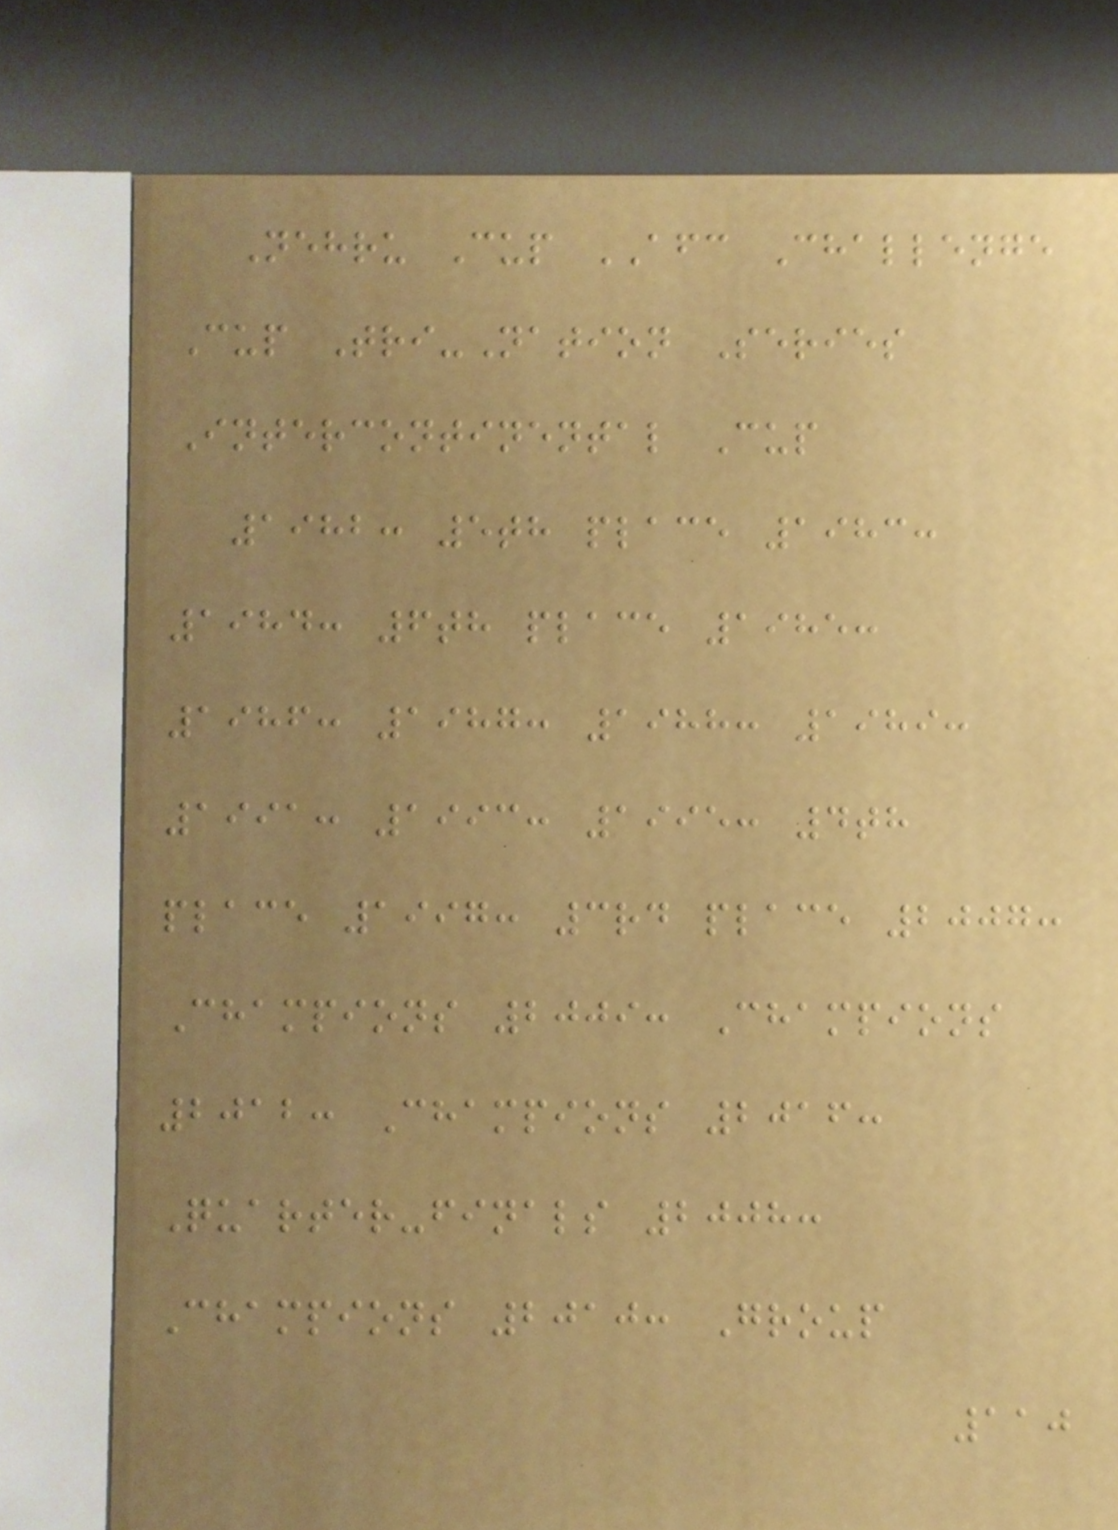Nehru Cup AFC Challenge
Cup Tri-Nation Series
Intercontinental Cup
1982: 5th place 1983:
1984: 6th place 1985:
1986: 1987: 1988: 1989:
1991: 1993: 1995: 4th
place 1997: 3rd place 2007:
Champions 2009: Champions
2012: Champions 2016:
Quarter-finals 2008:
Champions 2010: Group
110
